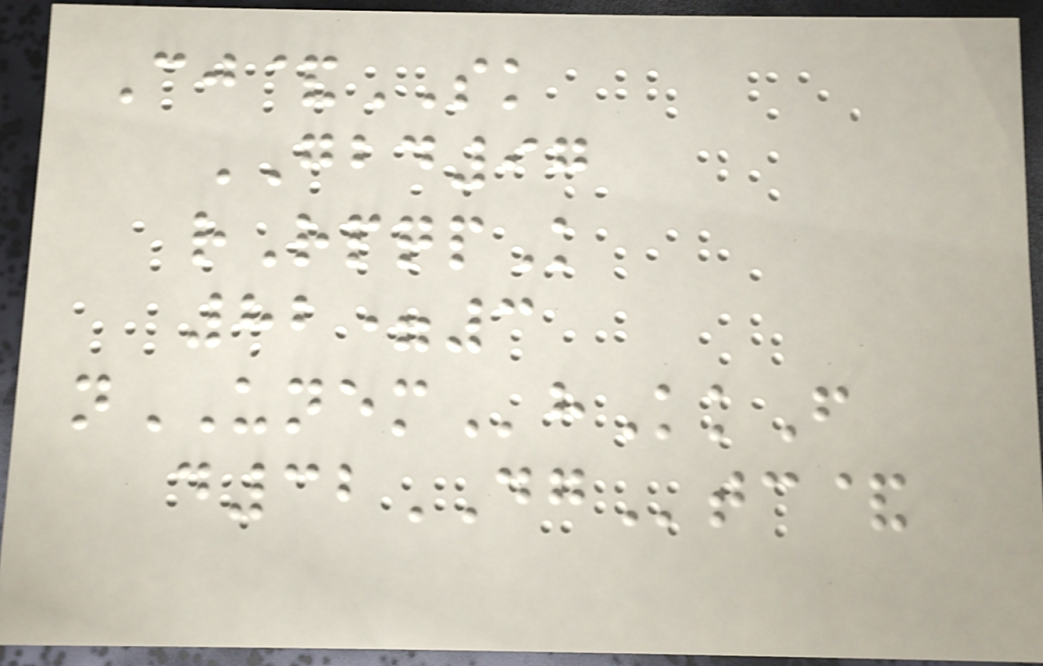Cj&SK
GBD97
rRpqpK
82=3
nUNEMhKkF
d32DGtc&
